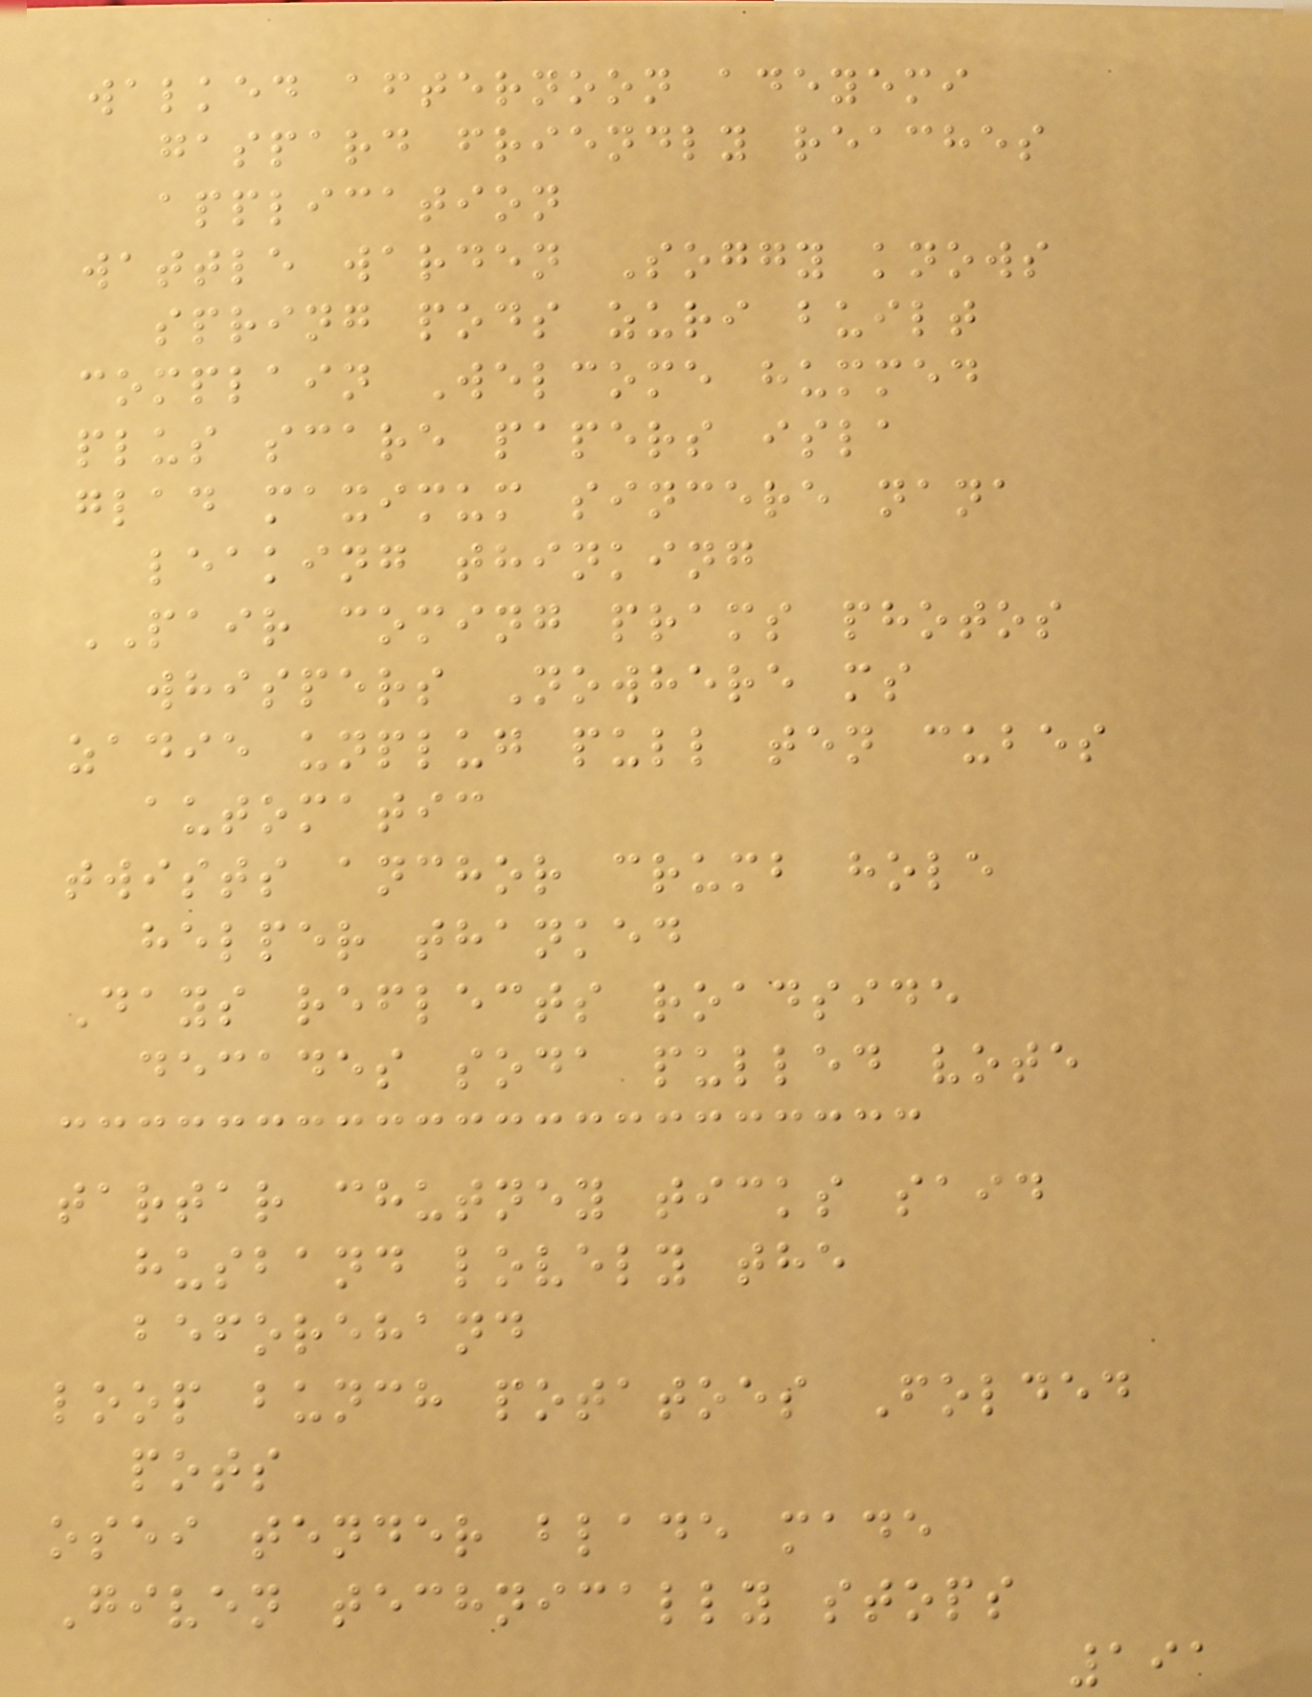walked afternoon adeyemi
gaspard friendly reaches
application
wattle warden Soggy knows
spring pods zuri built
complain Welcome hummed
plus scare papers isla
glad maximum sincere nana
leaking thinking
PAIR coming prams photos
whispers Nowhere ms
zadie unplug pull ten cubes
automatic
twists anchor crumb hole
helper thanked
Days reflects roadside
decades soda pulled vote
tartar chutney ticks said
husband lovely the
beforehand
loop bunch potatoes Folded
pots
osei tender blade made
Given technically stops
191
